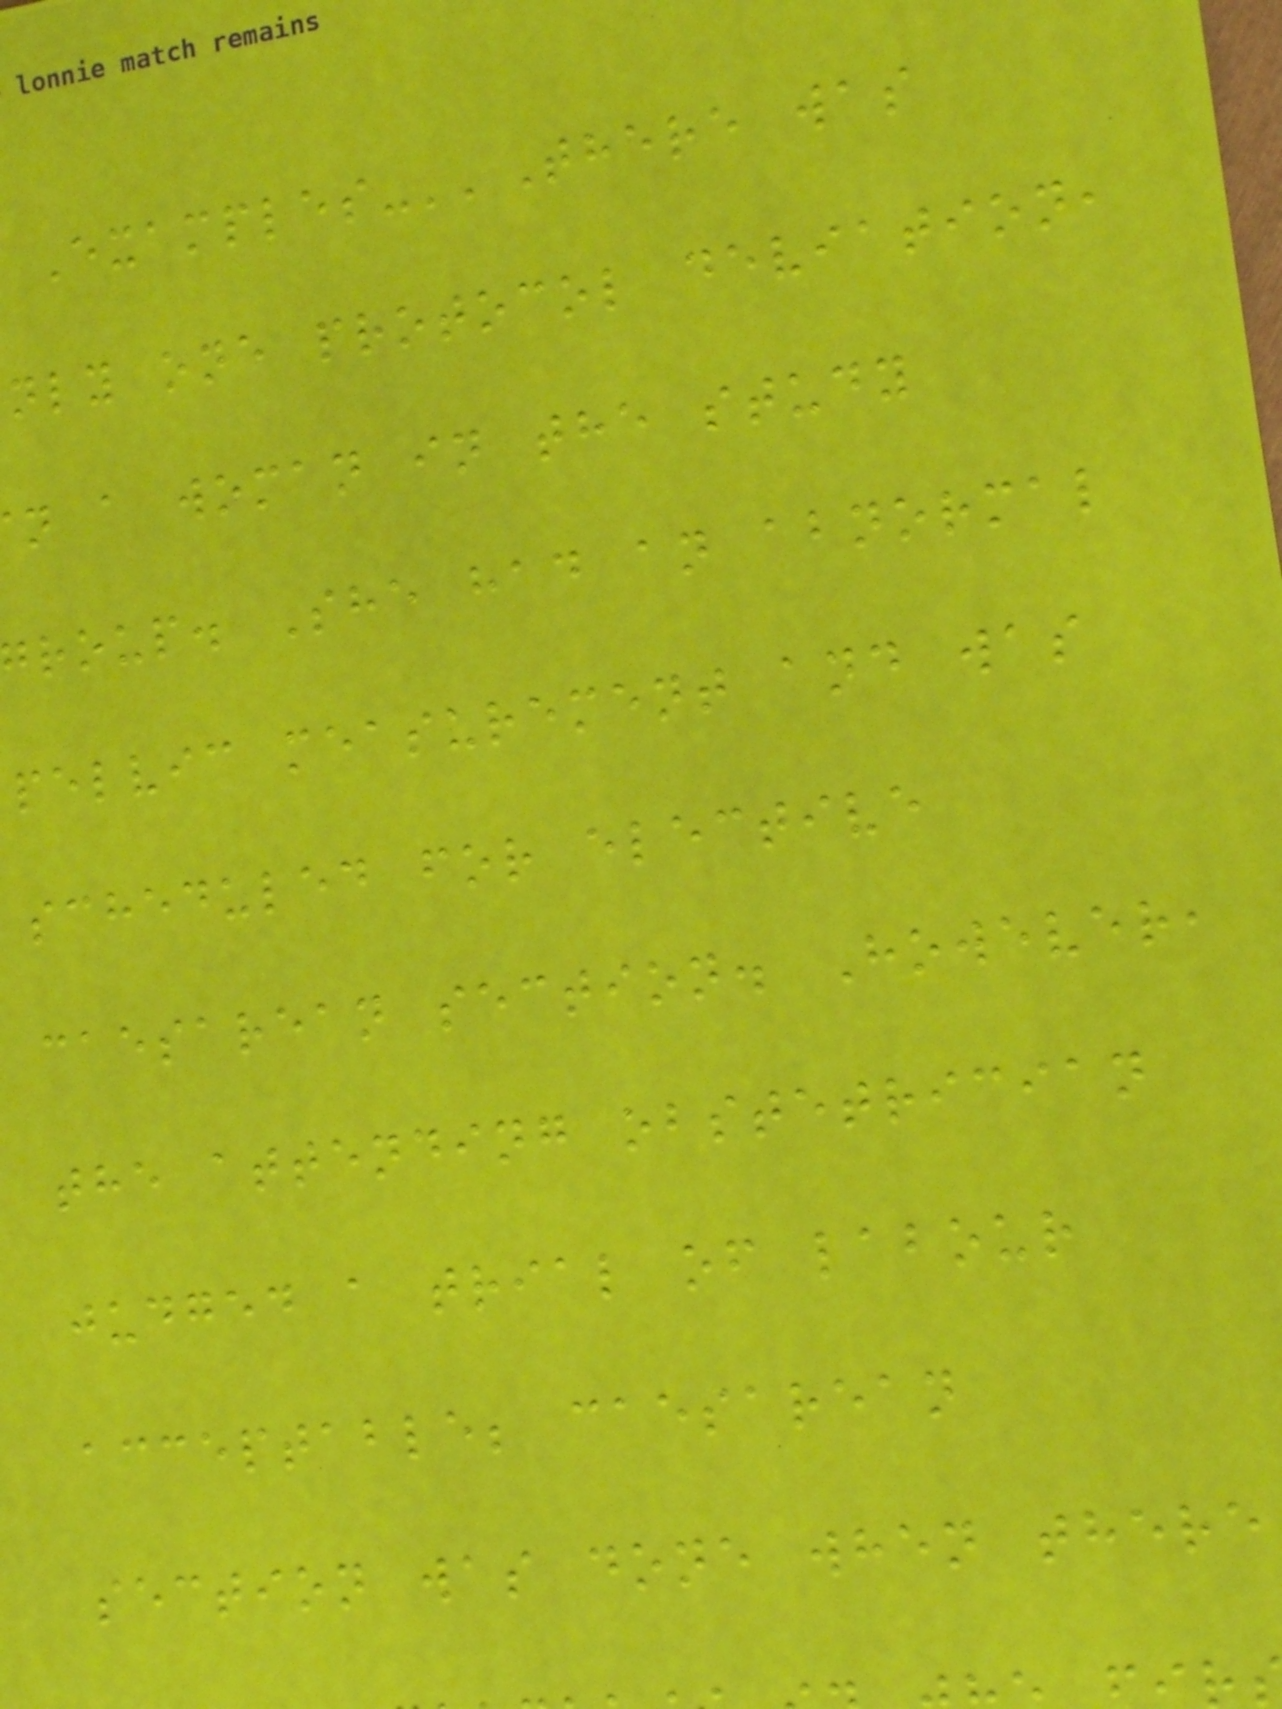Examples-''There was
nly one protocol deviation,
n a woman in the study
group. She had an abnormal
pelvic measurement and was
scheduled for elective
caesarean section. However,
the attending obstetrician
judged a trial of labour
acceptable; caesarean
section was done when there
